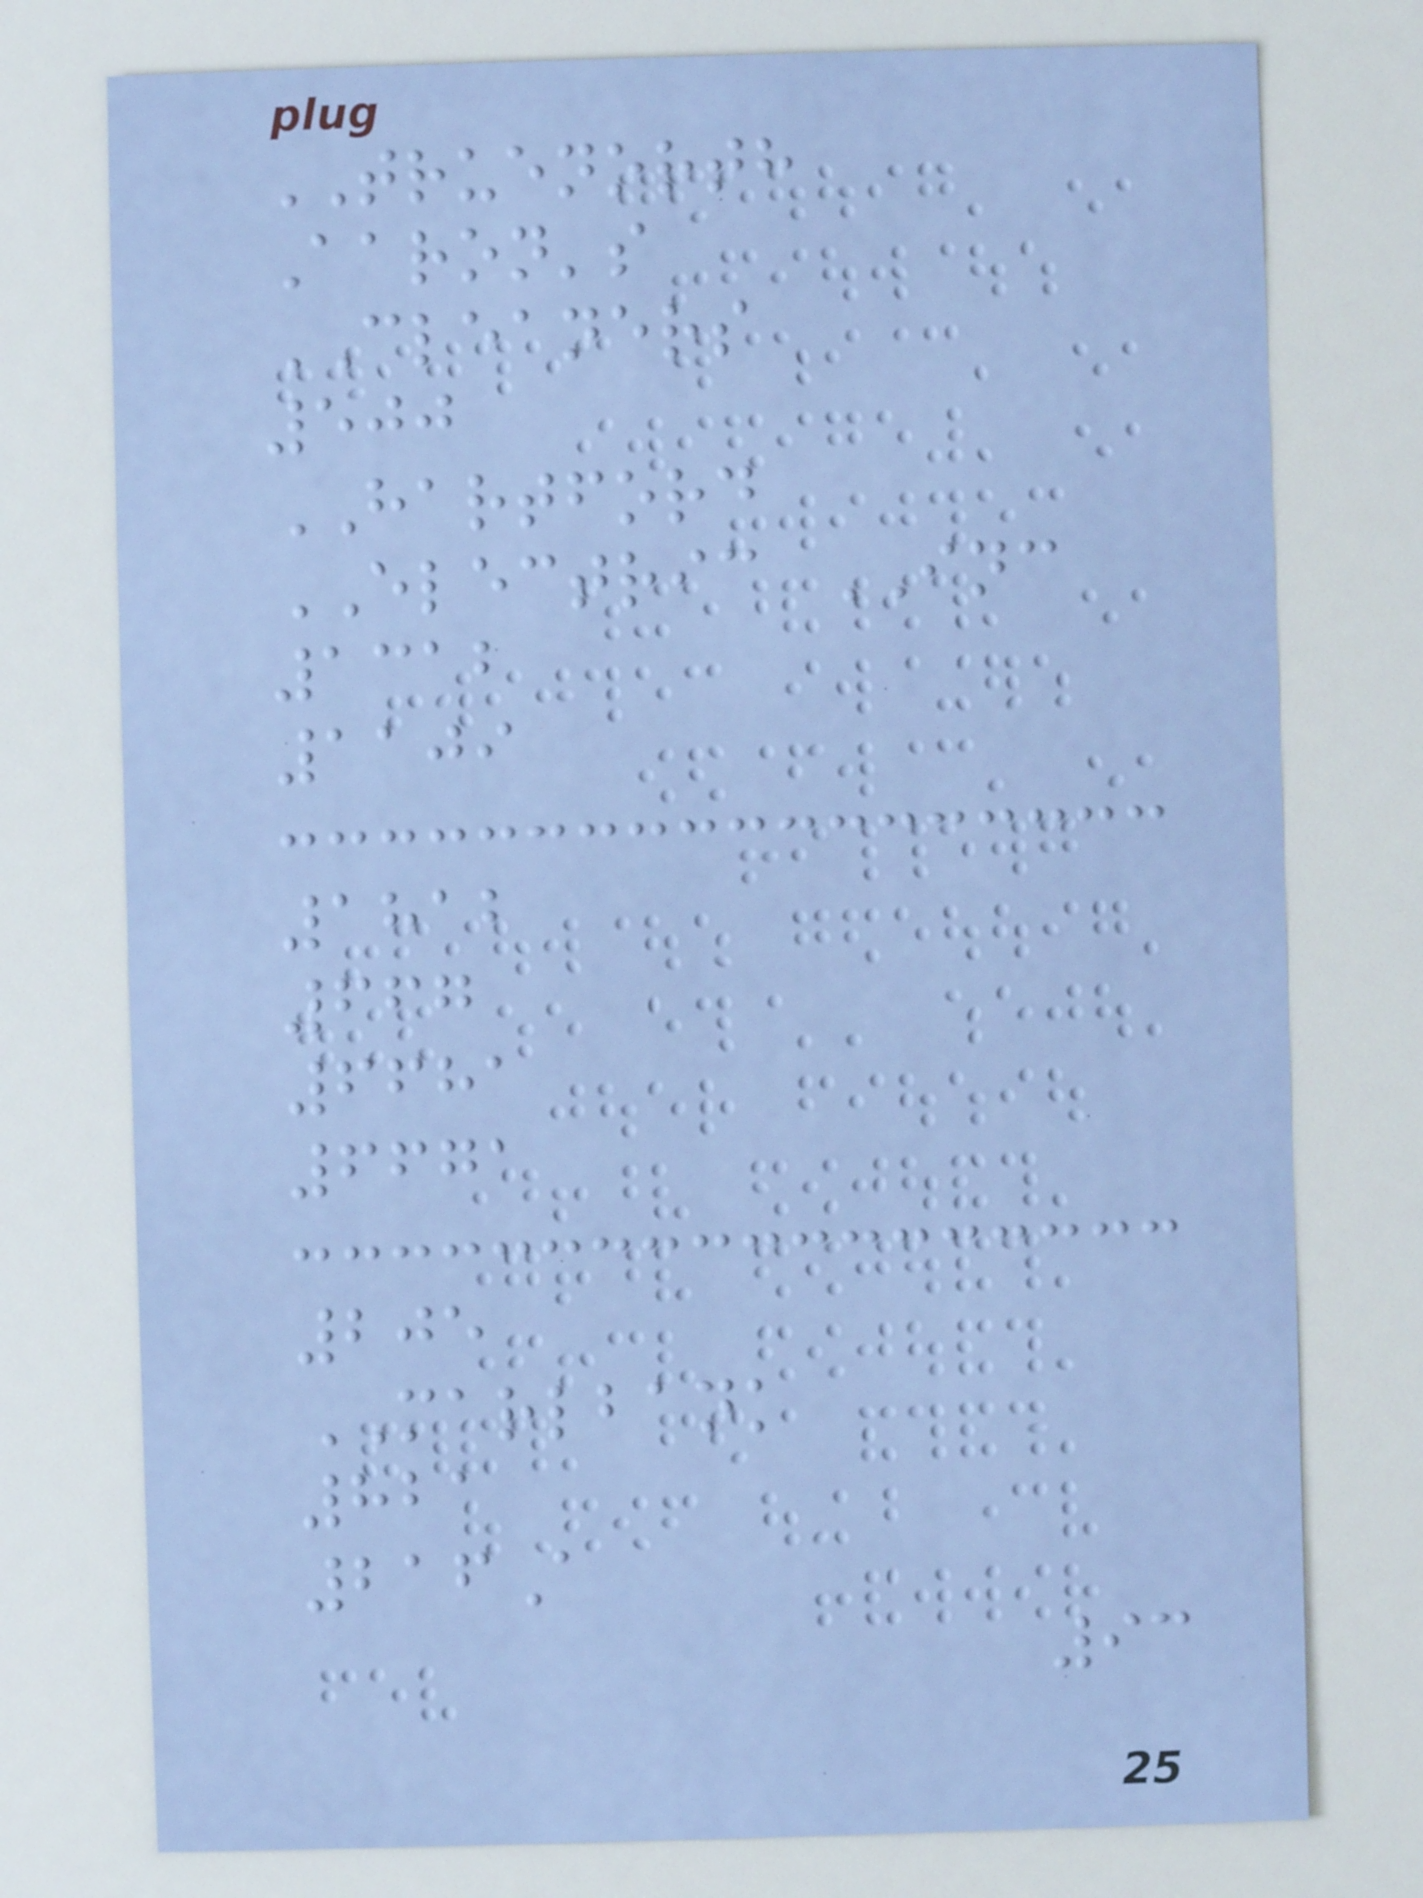TRUENORTH
Aaron's
CLEANERS
500
HARTFORD
ELECTRIC INC
1312
1109
1812
667
6681
6671
205
MARLBANK
821
216A
93
